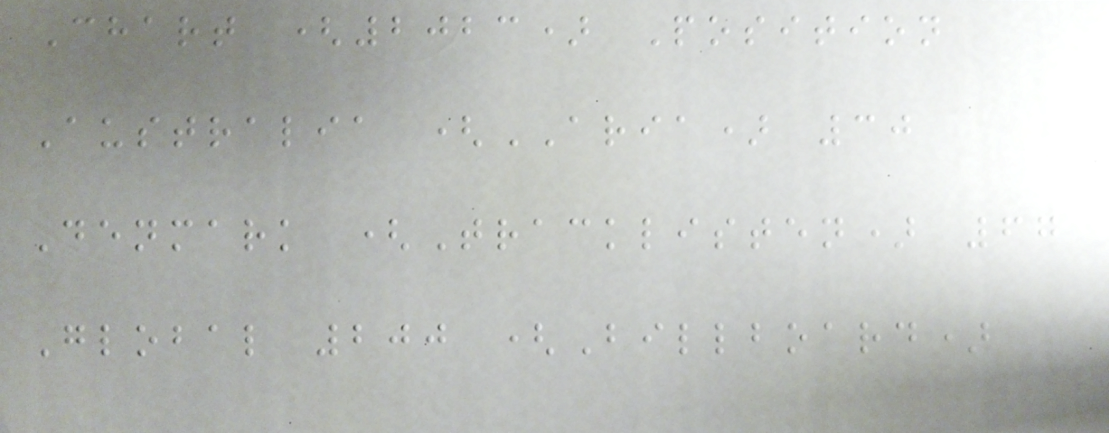Chart (2023) Position
Australia (ARIA) 30
Denmark (Tracklisten) 67
Global 200 (Billboard)
